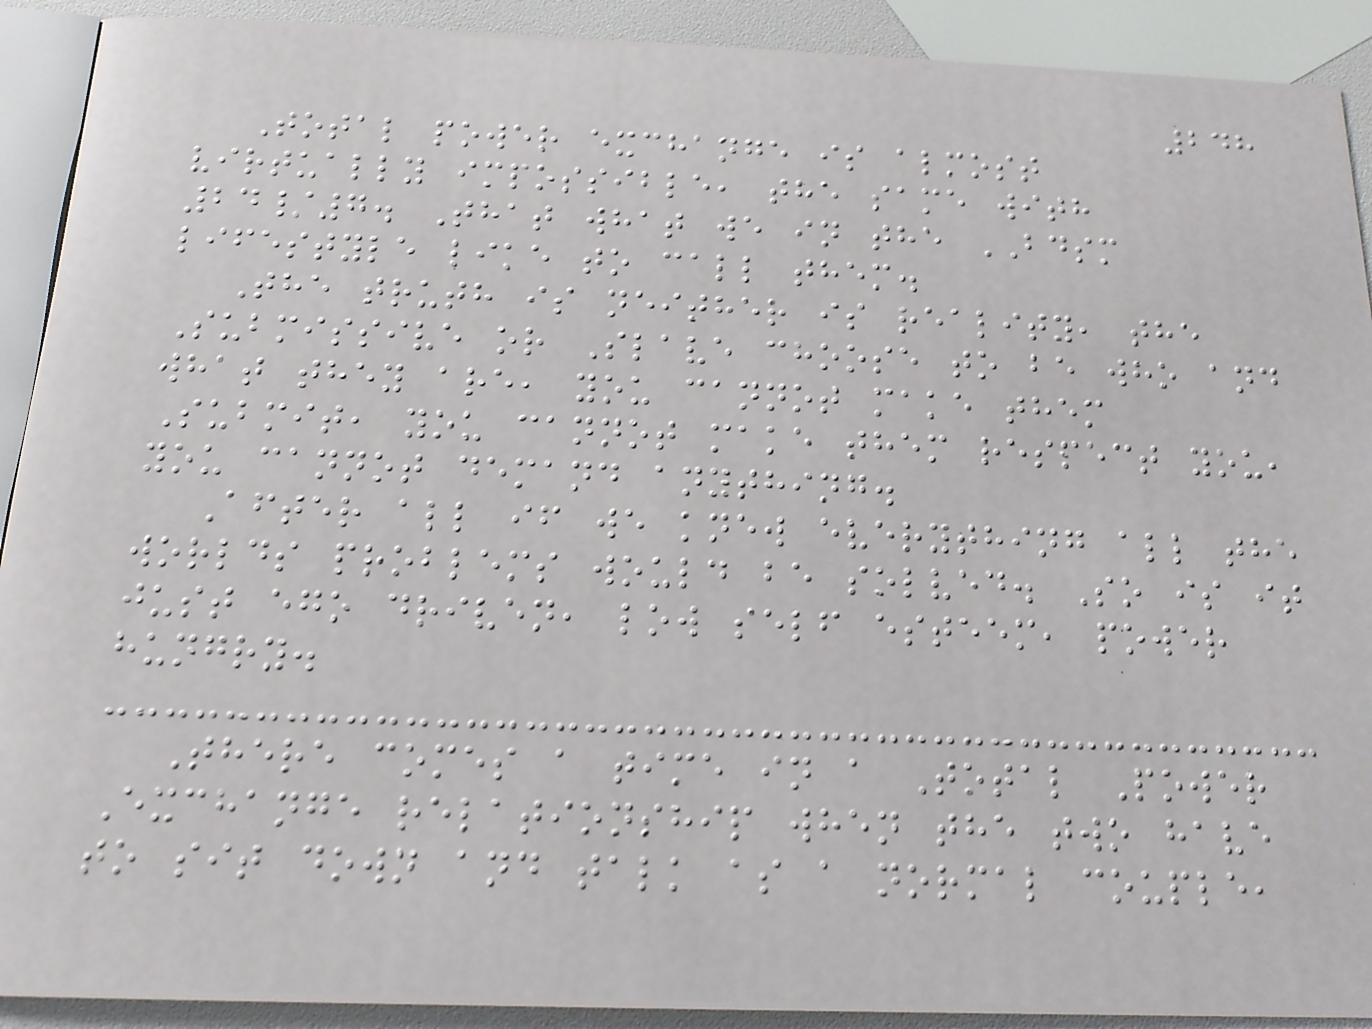248
Total power exchange is almost
virtually impossible, the same with
24/7. That what we in the BDSM
lifestyle like to call them.
The truth is neither is reality, the
Submissive or Slave choose to be who and
what they are, you cannot make them
Submit, you cannot make them respect you,
you cannot demand anything.
After all if we knew everything all the
worlds problems would be solved. So is it
just ego driven, low self esteem, power
hungry.
There comes a time in a Total Power
Exchange relationship when the two have
to sit down and talk as a normal couple,
